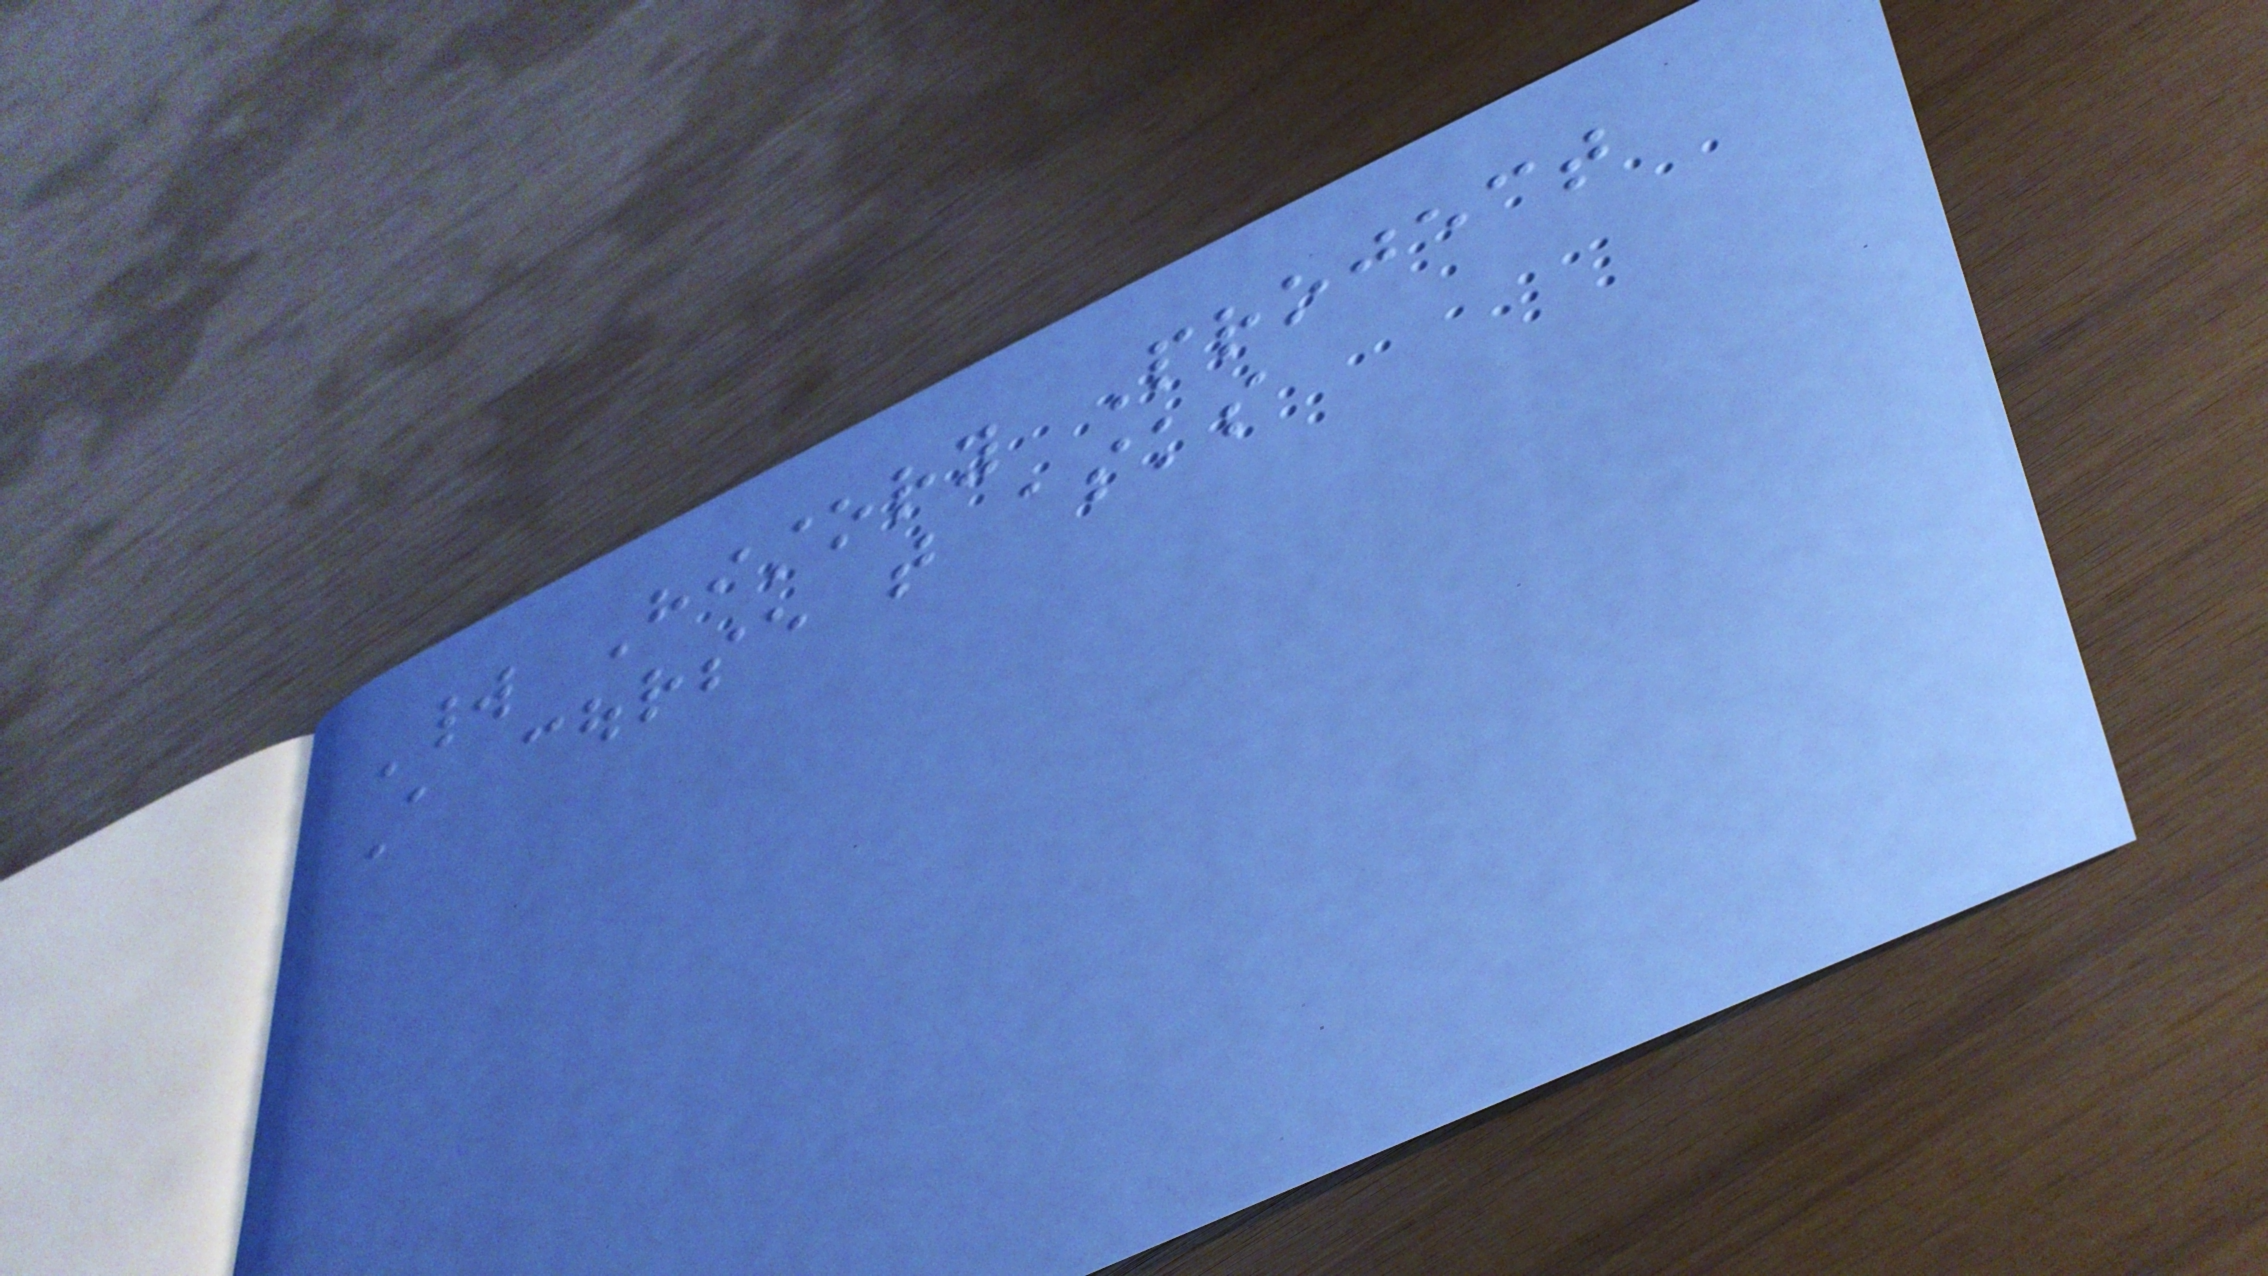World History Project
A course that asks
